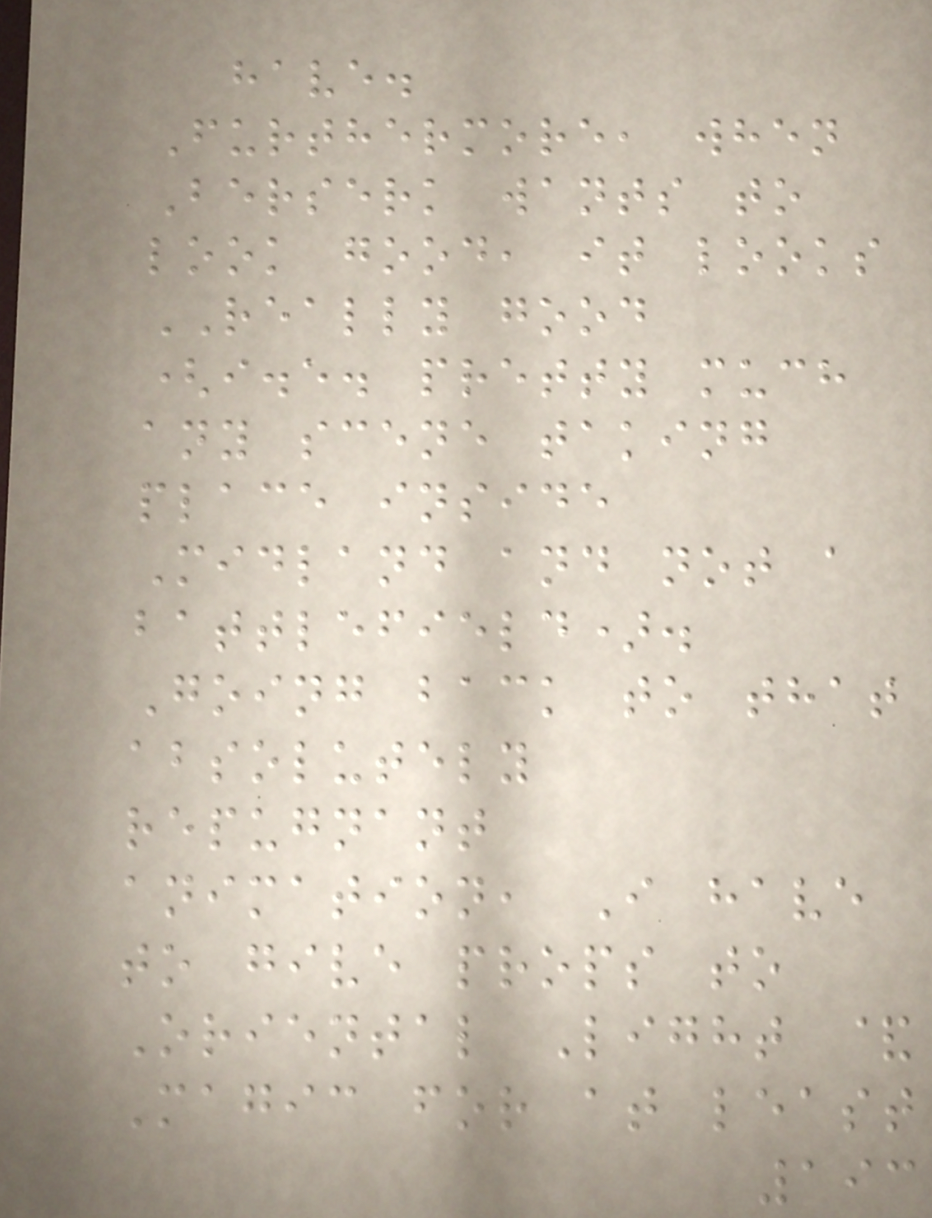have.
Furthermore, when
Berserk wants to
look good, it looks
REALLY good
(i.e. pretty much
any scene taking
place inside
Midland and not a
battlefield).
Going back to that
absolutely
repugnant
animation, I have
to give props to
Oriental Light &
Magic for at least
193
